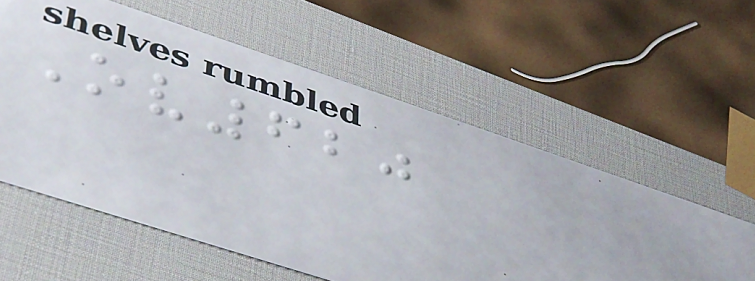Ov620
